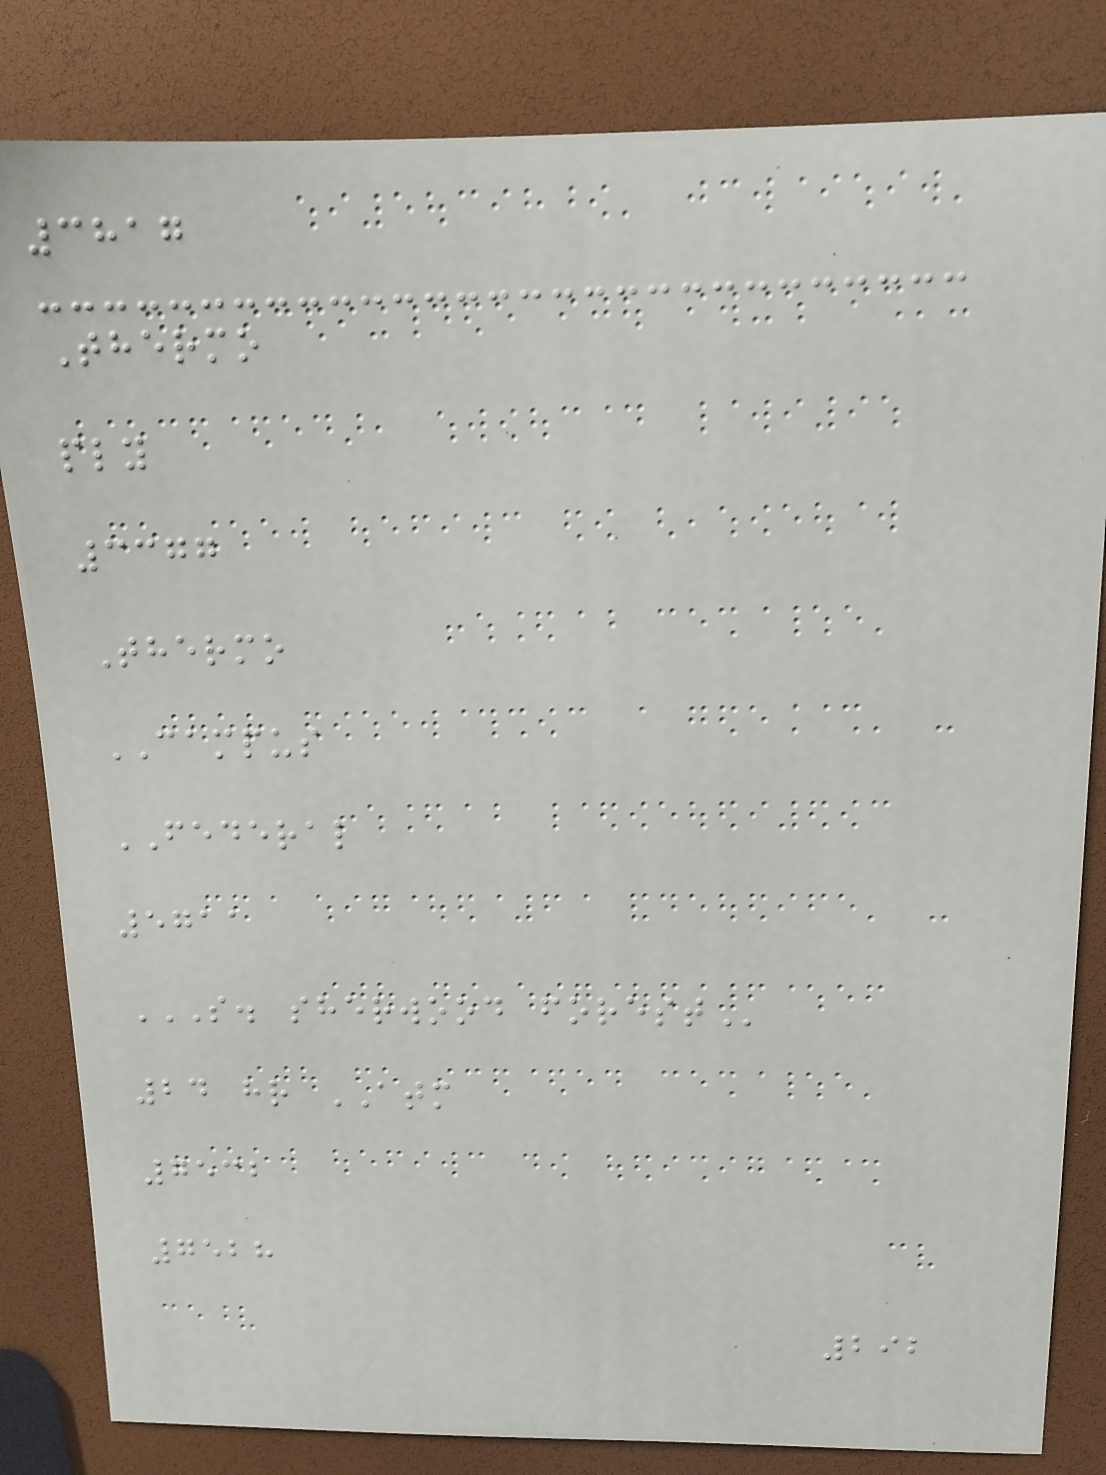3817
Thermo
ply
3377
Thermo
CAMPUS
FEDERAL
5711
S. SHERWOOD FOREST
24 hr ATM
7532
7528
292
